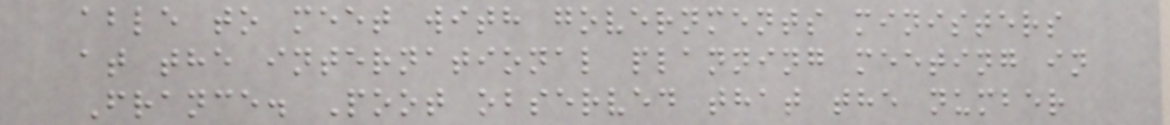able to meet with governments ministers
at the international planning meeting in
France. Poot observed that the number
